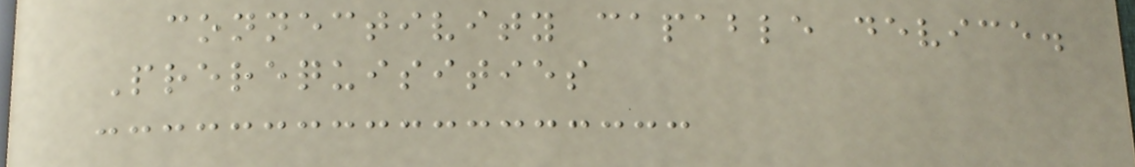connectivity capable device.
Prerequisities
